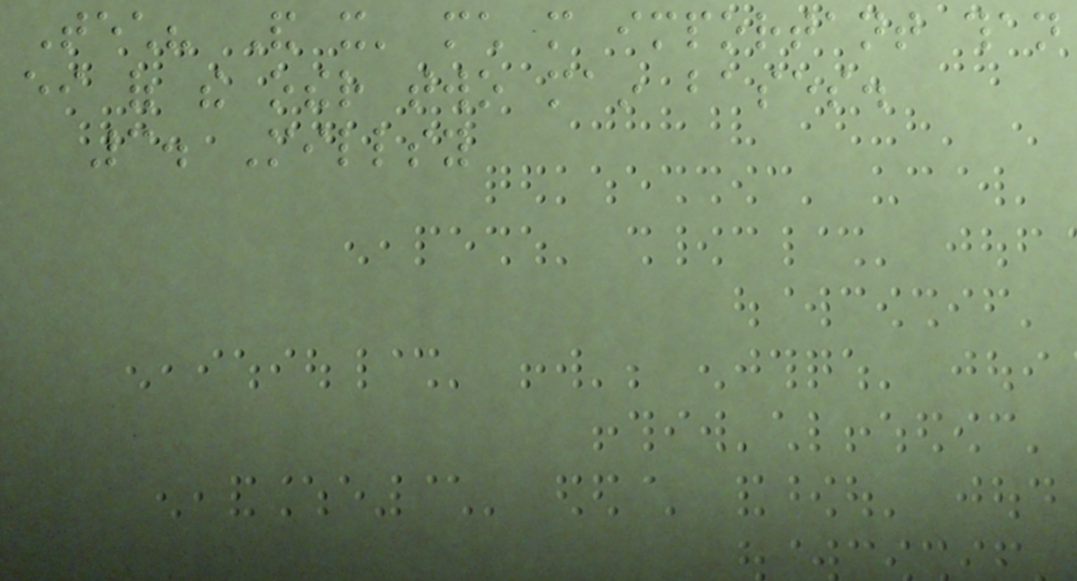Tech? And it' much more important than
either of the other two main bases.
3. Millsy
